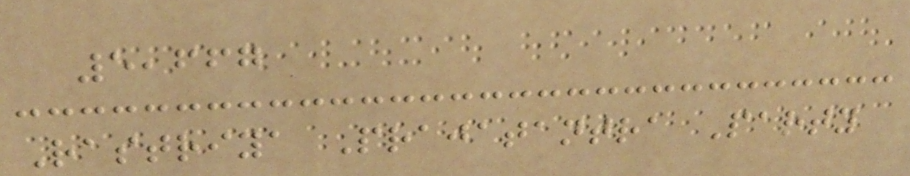5,667
Rastriya Prajatantra Party
